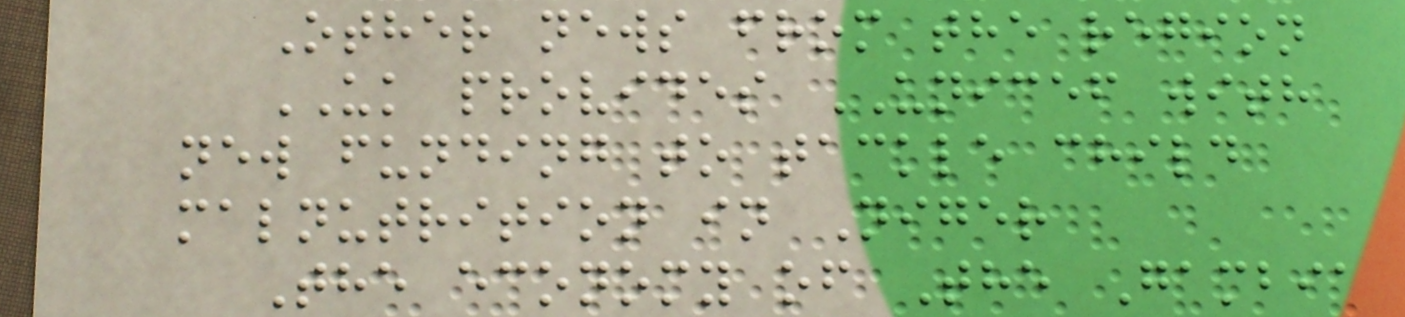Other news from the region
UK provides UNICEF with
new funding to tackle child
malnutrition in Niger
The economy of The Gambia
